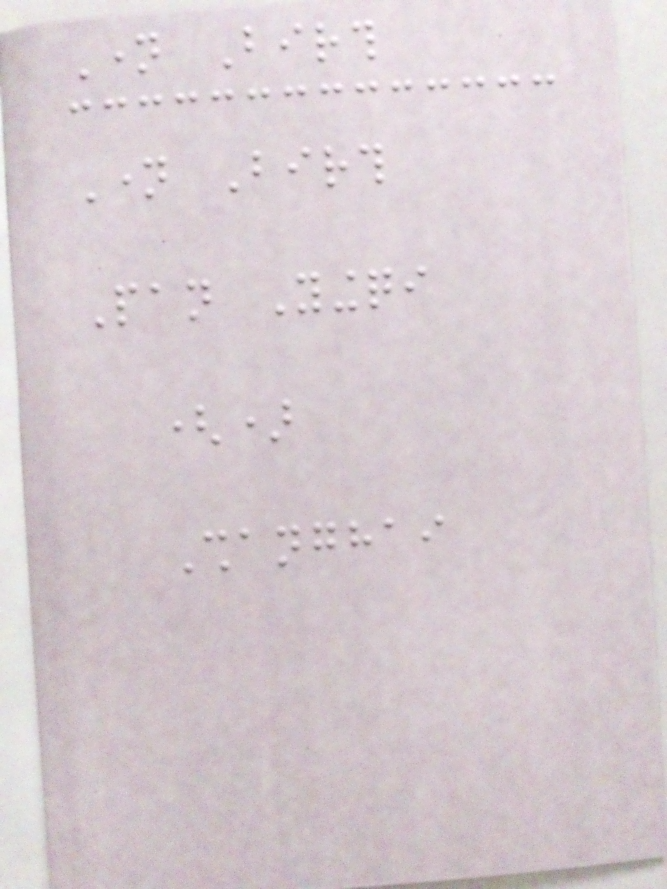Name Birth
Name Birth
Pan Yingqi
()
Shanghai
